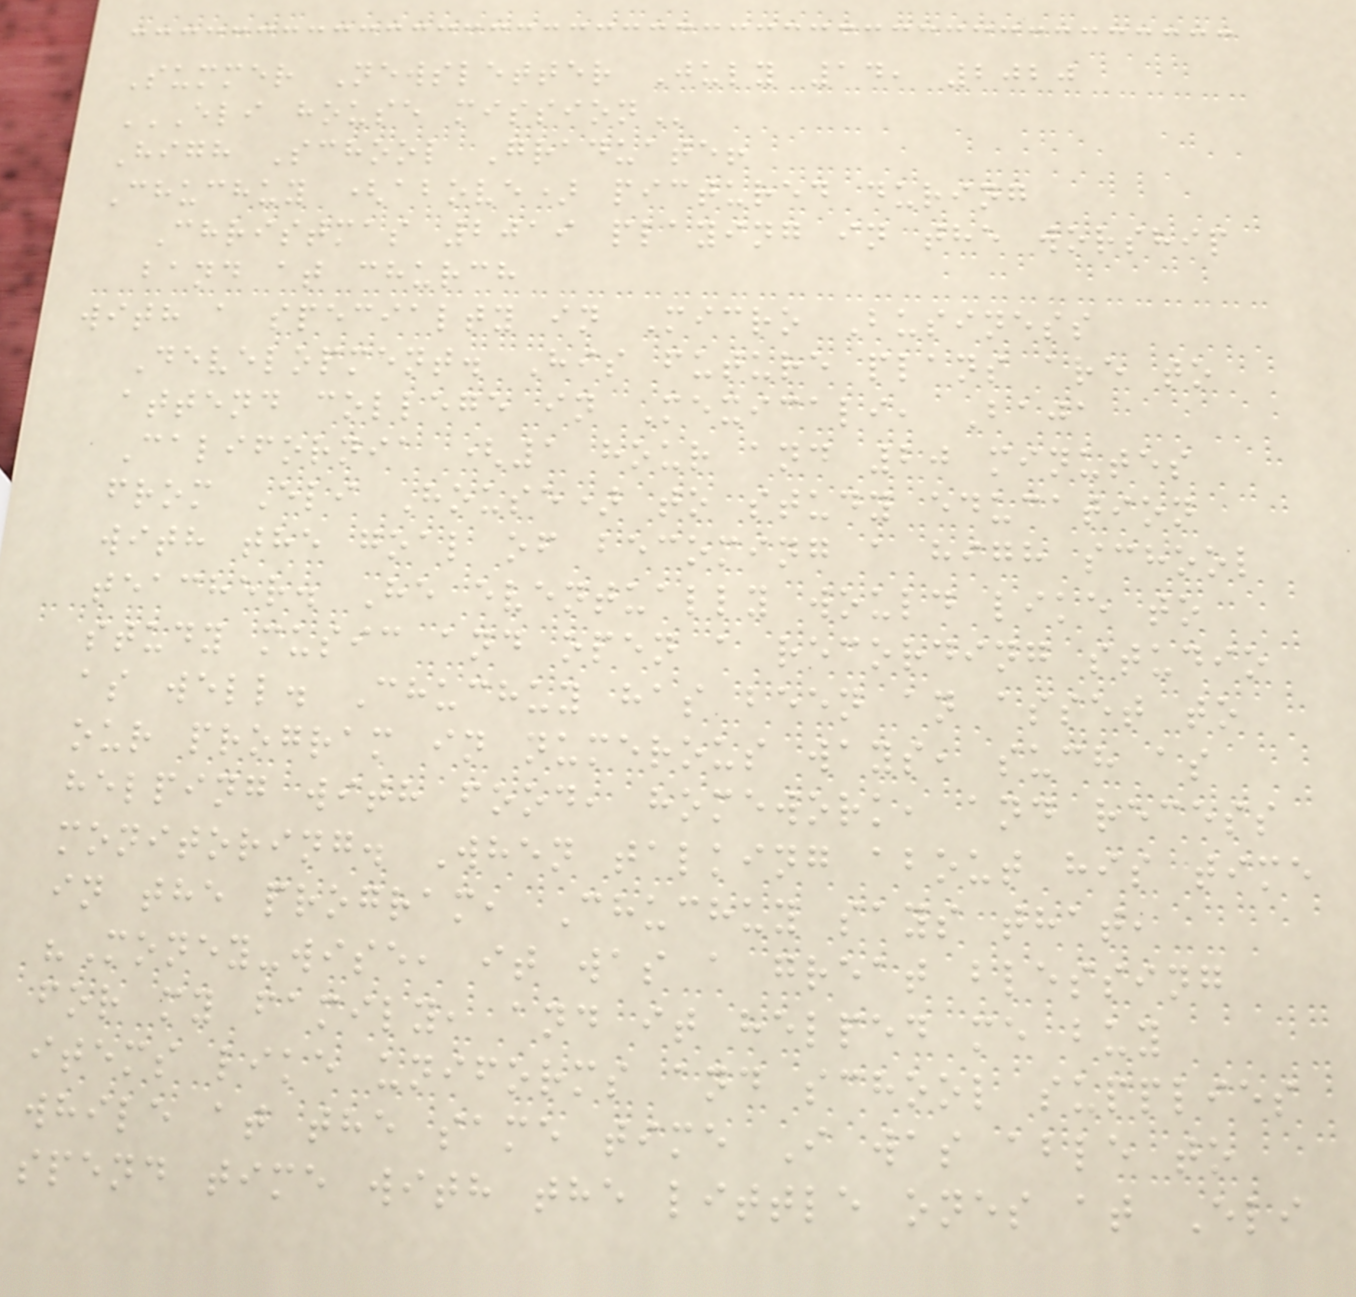Summer Newsletter July 14, 2020
ELI HOUSE MISSION
High School Graduate!
Chuchuy (above) pictured during
Christmas 2019 playing in the worship
band at church
with a specialty in Micro Business
Development. His future plans are to
attend college in Mexicali, Baja
California (1 hour and 20 minutes
from Eli House) to study education
with the goal of becoming a high school
teacher. He eventually would like to
study music and open a recording studio
as well. Chuchuy has been an asset to
our program in numerous ways, such as
helping with food, homework, and recess
monitoring. When talking about his time
in the program, Chuchuy says that,
"Money-wise, it was a great blessing
for my family, and it helped me buy
items like uniforms and school supplies
while at the same time I was able to
spend time with the little ones at Eli
